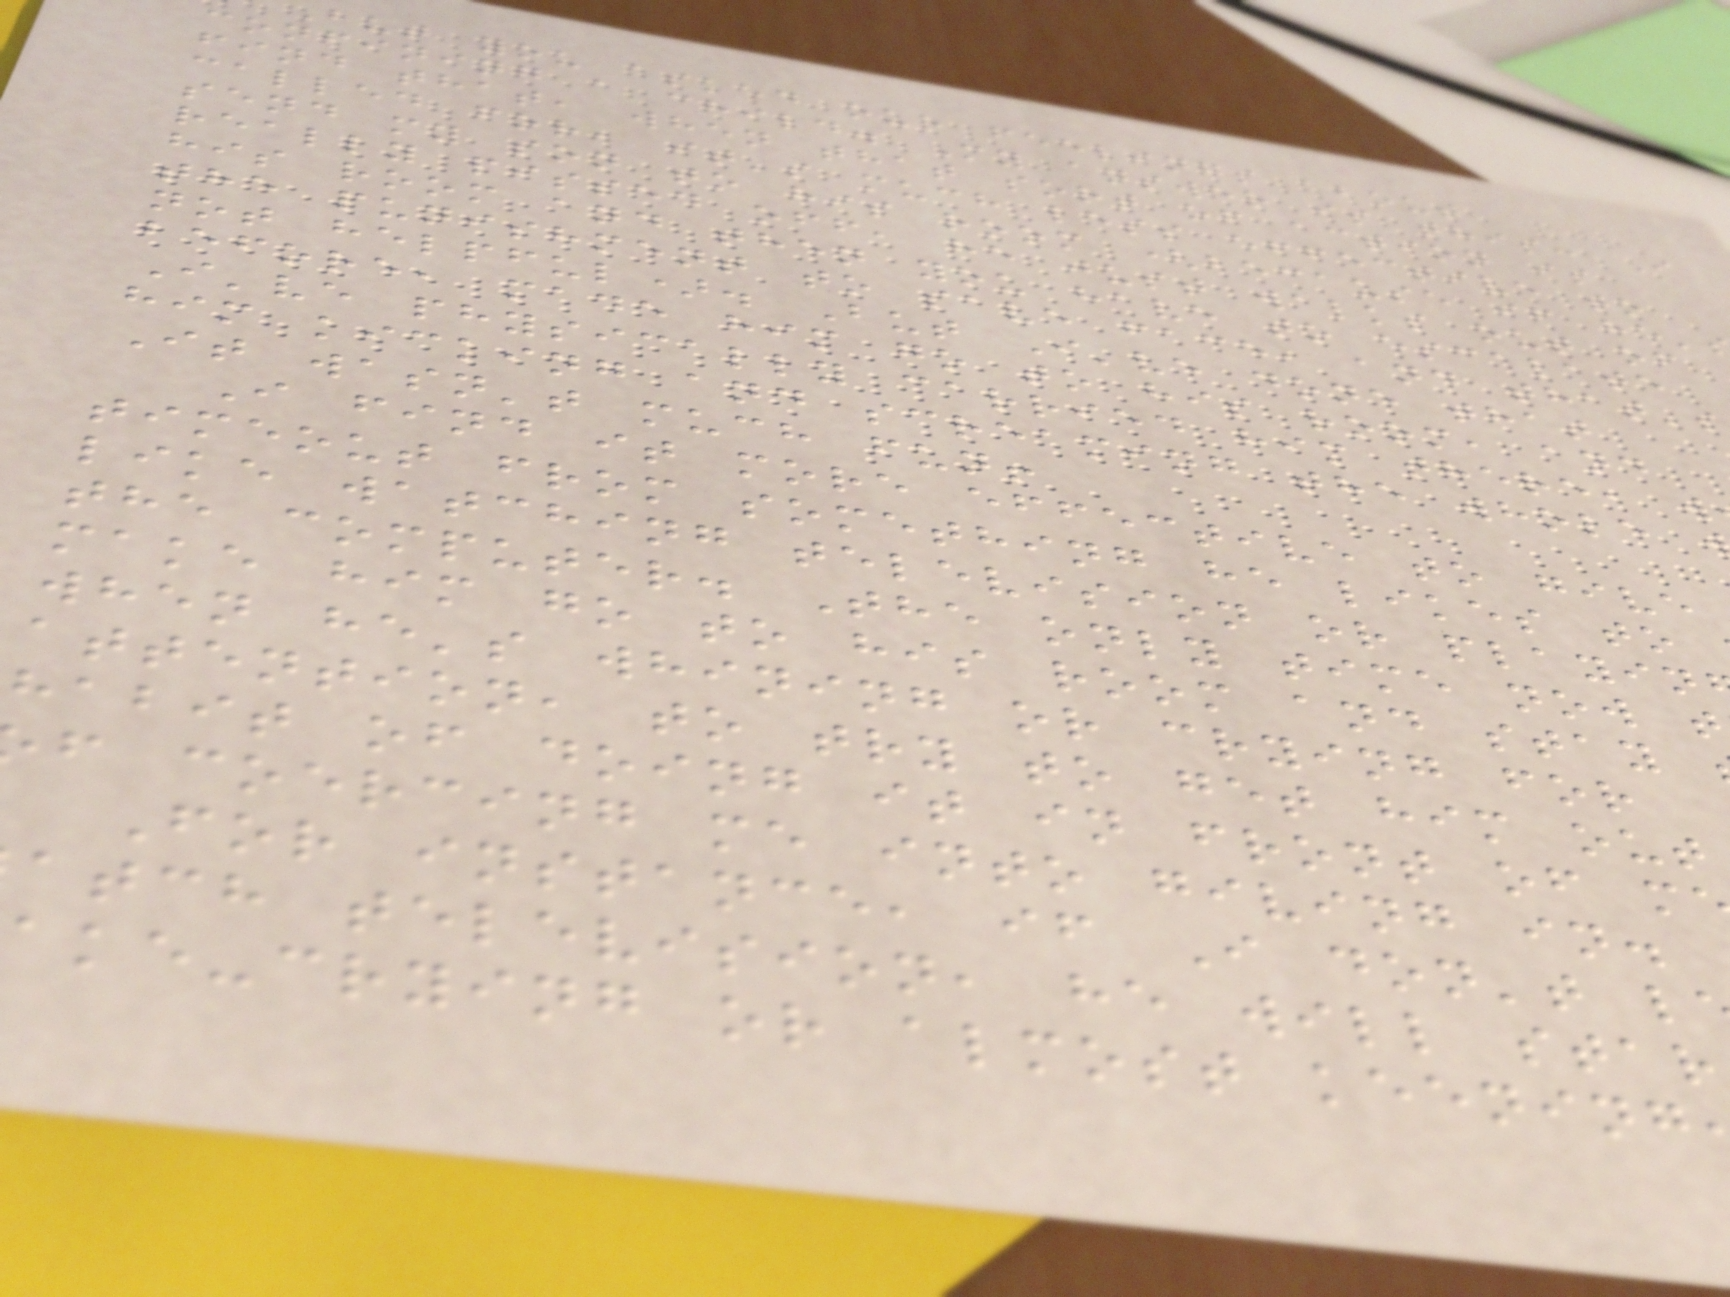but you asked our feelings about
confining a child. My answer is this: I
find that, when that sort of action is
called for, it's much less effective to
send my son to his room (because if he'
really pissed off, he just walks out of
his room and then you have to escalate
the punishment to save face, and that's
not helpful). But I've done that
before, made him go to his room, and
I've physically carried him there, w
him kicking and screaming the whole
It wasn't much fun!
I find it more effective to give
timeout from something he likes to
like watching television or playin
the computer. The only time now t
make him go to his room and stay
when he's whining or crying for
attention, to try to get him out
habit of doing it in front of m
f coercing me into giving in.
For instance, if I don't l
atch television, he will star
ake-crying or almost keening
